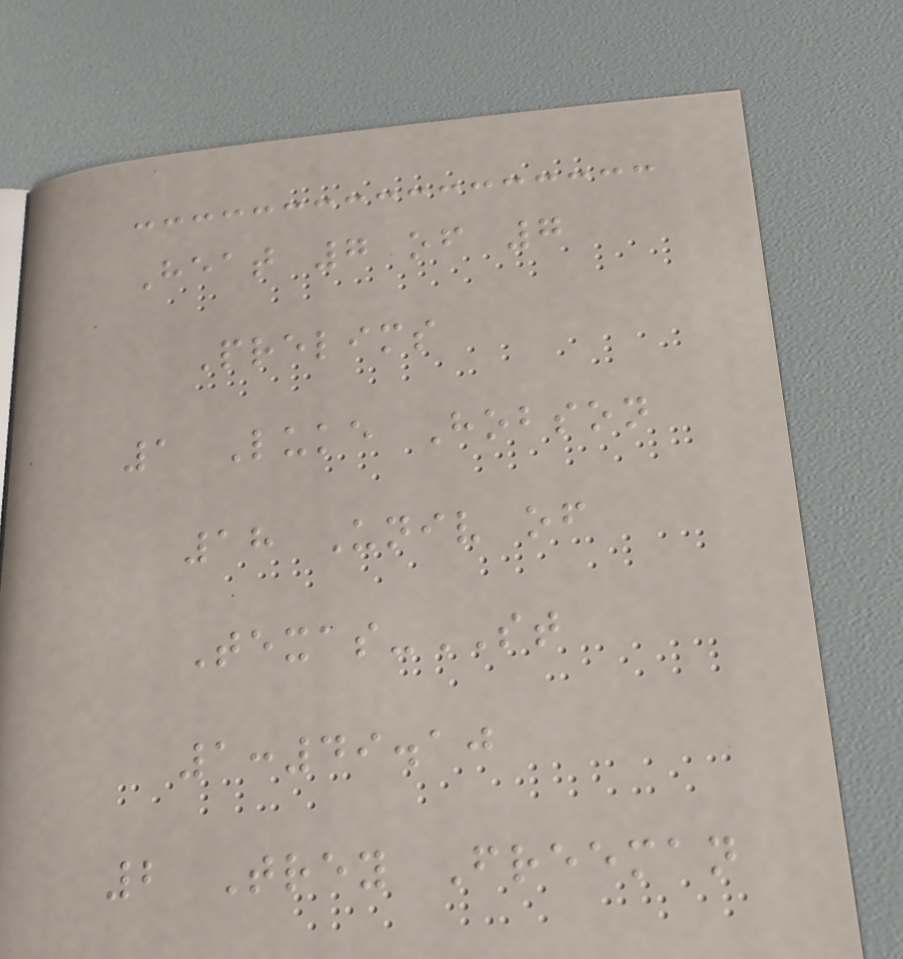Heat 7 of 7
Prelims
1 Luke Hobson
18 Univ of
Texas-ST
1:49.10
2 Trey Freeman
